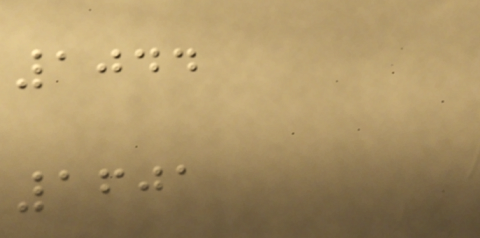1044
1601
